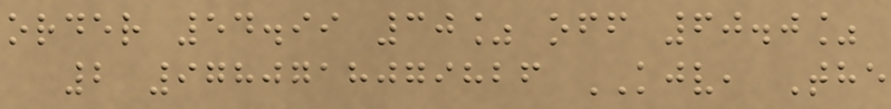order 54.99 30% off 60.0%
2 9780718079826 KJV, The
